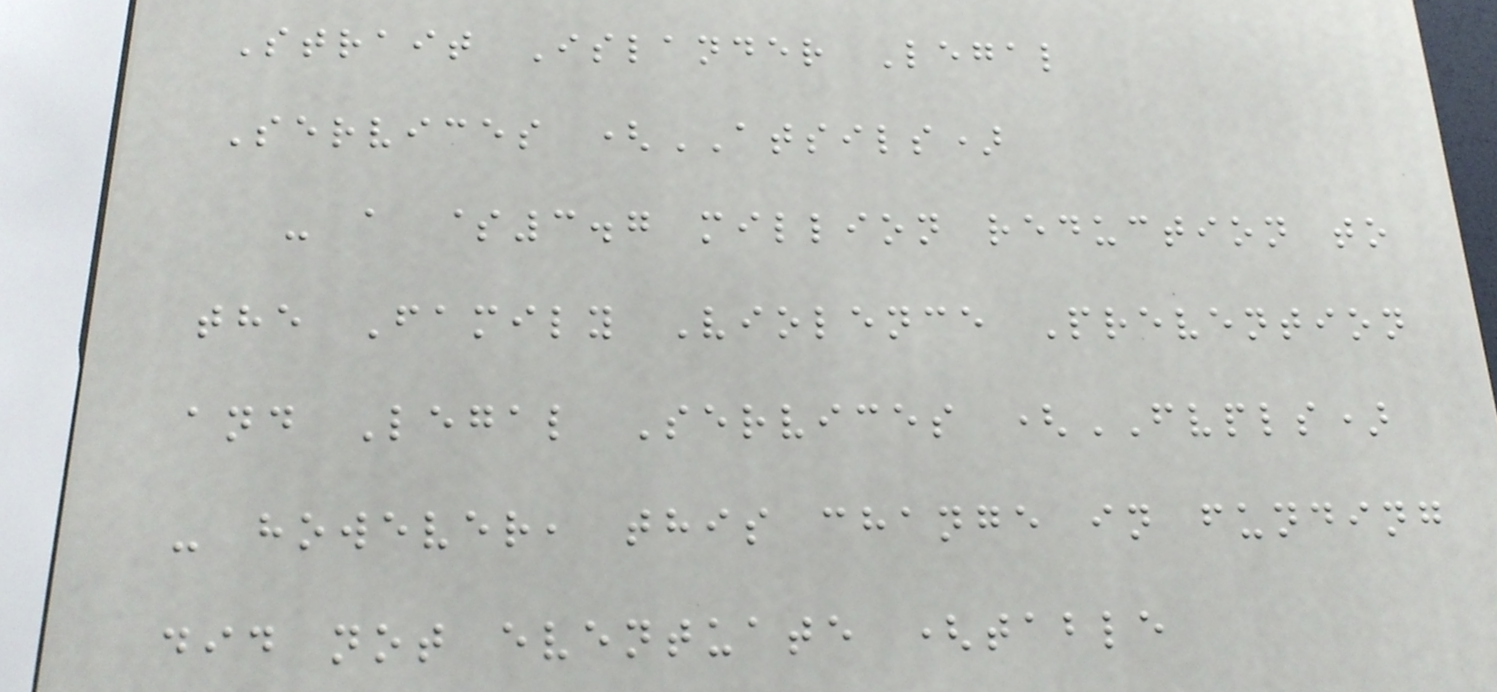Strait Islander Legal
Services (ATSILS)
- a $3.7 million reduction to
the Family Violence Prevention
and Legal Services (FVPLS)
- however, this change in funding
did not eventuate (table
